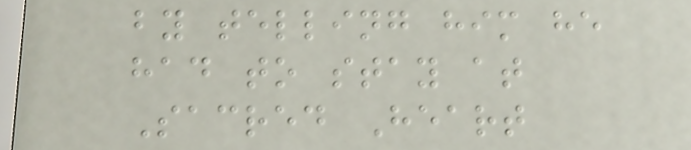by telling him he
had to stay at
Sacred Heart
